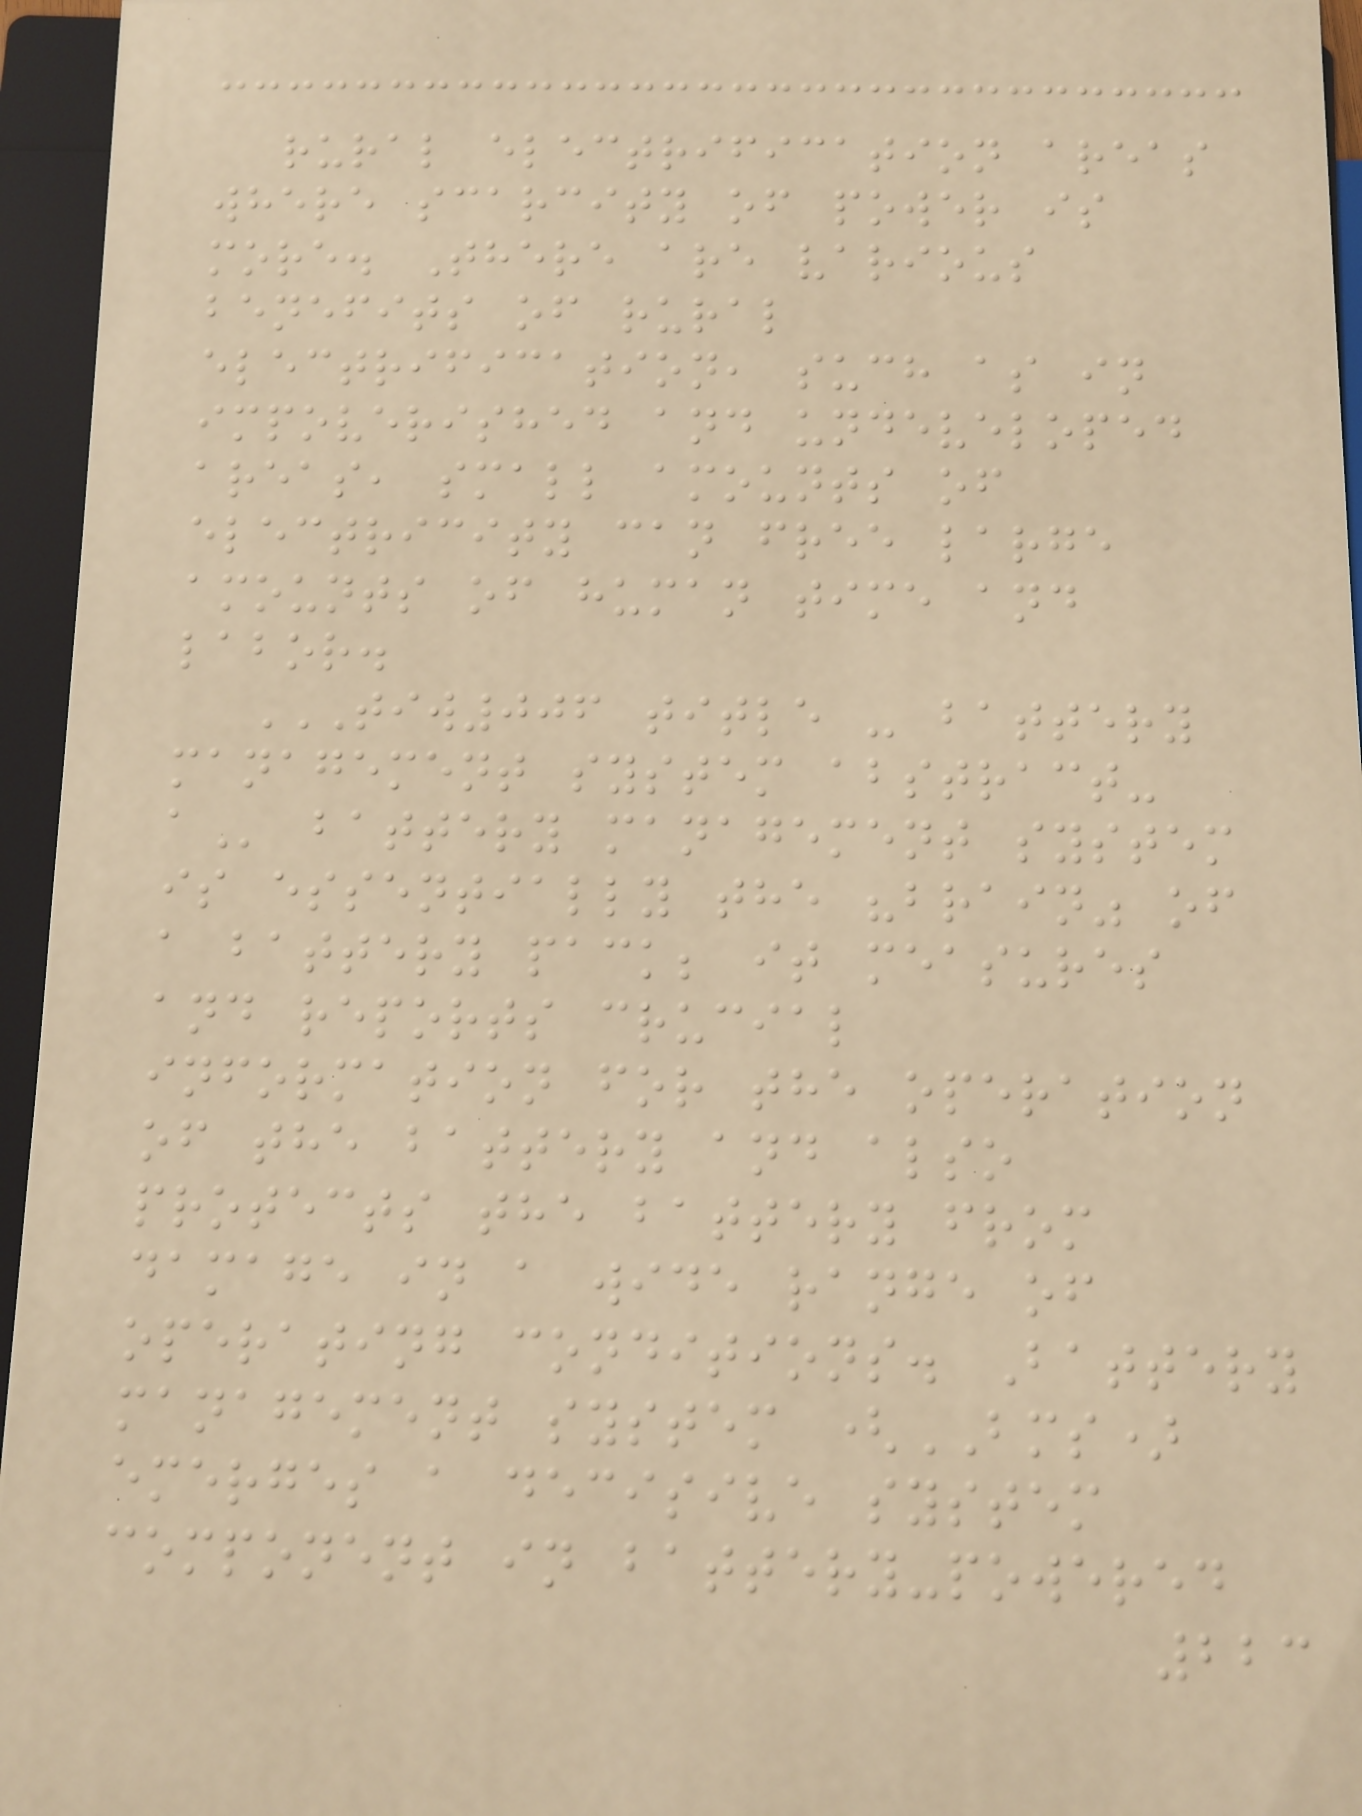rural electrification areas
where scarcity of power is
more. There are various
benefits of rural
electrification, such as in
impoverished and undeveloped
areas, small amounts of
electricity can free large
amounts of human time and
labor.
TIW006 TITLE - BATTERY
MANAGEMENT SYSTEM ABSTRACT-
A battery management system
is essentially the "brain" of
a battery pack; it measures
and reports crucial
information for the operation
of the battery and also
protects the battery from
damage in a wide range of
operating conditions. Battery
management system (BMS)
emerges a decisive system
component in battery-powered
223
